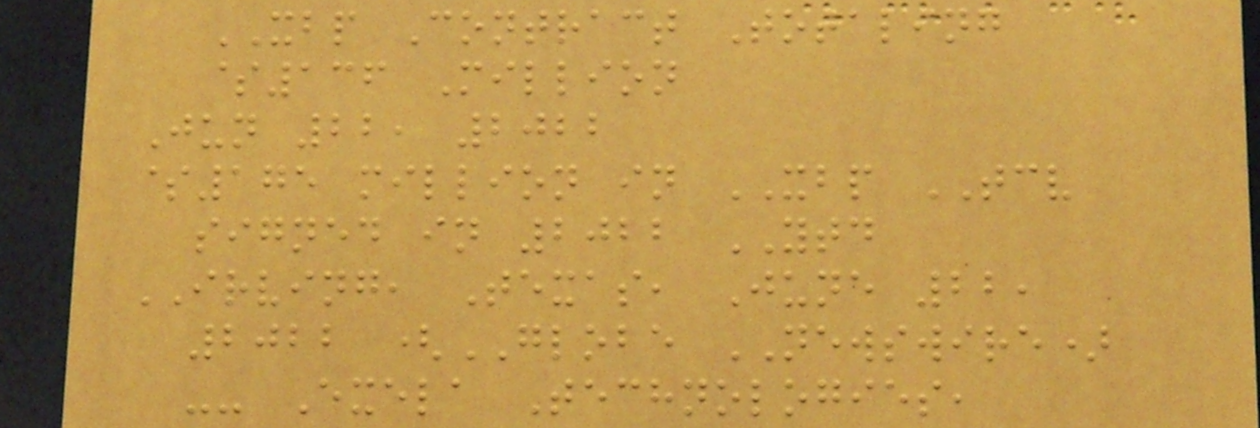XBP Contract Totaling
$136 Million
Jun 22, 2022
$175 million in XBP TCV
signed in 2022 YTD
IRVING, Texas, June 22,
2022 (GLOBE NEWSWIRE)
-- Exela Technologies,
